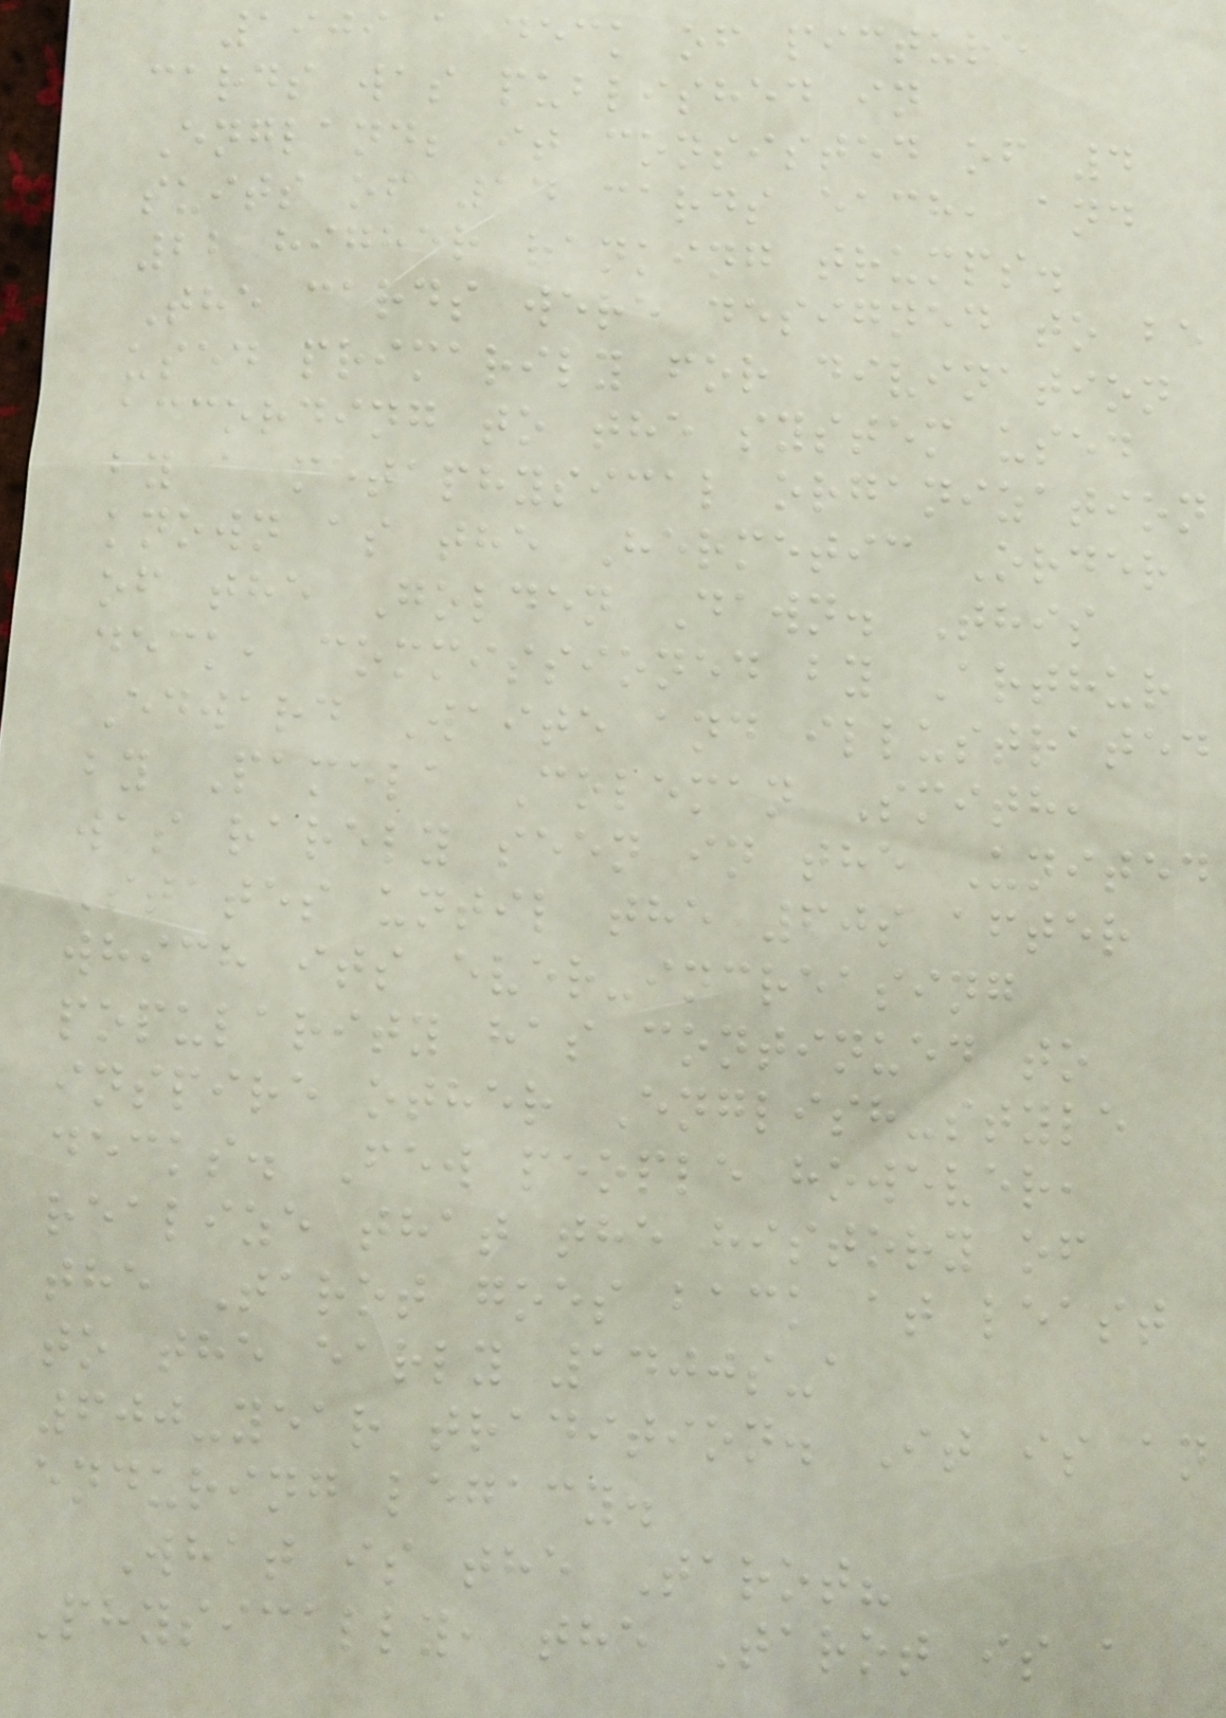1909 a deck of picture
cards was published in
England; it consisted of 4
suits of 14 cards each, and
22 higher ranking trumps.
The cards were designed to be
used primarily for divination
according to the system used
by a metaphysical organization
known as the Hermetic Order
of the Golden Dawn. This
deck, commissioned by Arthur
Edward Waite and illustrated
by Pamela Coleman Smith,
was rarely seen in the United
States until the 60s after
which its ever-increasing
popularity has continued to
inspire other English-style
decks. Few people however,
realize that the history of
the Tarot goes back at least
to the early 1400s-a
600-year tradition. It is an
enduring legacy.
What is the Tarot?
Physically, the Tarot is a
